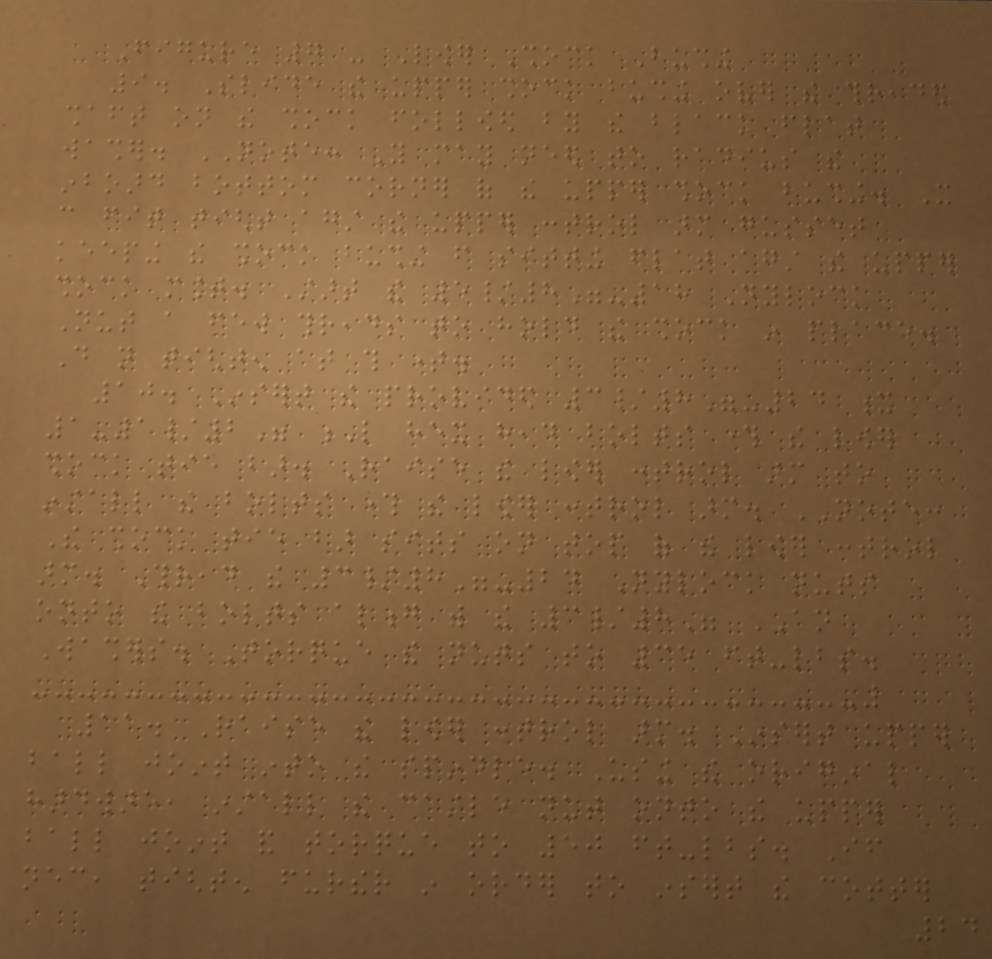Figure 7 - Lower Shock Bushing
9. Slide the upper shock bushing over the threaded
shaft on the shock followed by the black flat
washer. NOTE: You may need to radius the
inboard bottom corner of the upper shock bushing. It
can fit tight against the upper control arm gusset
keeping the shock bushing from sitting flat against the upper
shock mount. Start the 5/8"-18 Nylock
Nut a few threads to hold the shock in place.
Do not tighten at this time.
10. Insert the provided 3/8"-24 x
1-1/2" L hex head bolts through the lower
shock tie bar. Raise the lower control arm to
install the bolts through the lower control arm. NOTE:
The shock tie bar sits on top of the lower control
arm. Thread the 3/8"-24 Nylock nuts
onto the bolts along with the 3/8" AN
Washers. Torque the nuts to 35 ft-lbs.
11. Raise the lower control arm. Insert upper
ball joint into the spindle. Using the original
hardware, install the castle nut onto the upper
ball joint and torque to 50 ft-lbs. If
necessary, tighten further in order to insert the cotter
24
